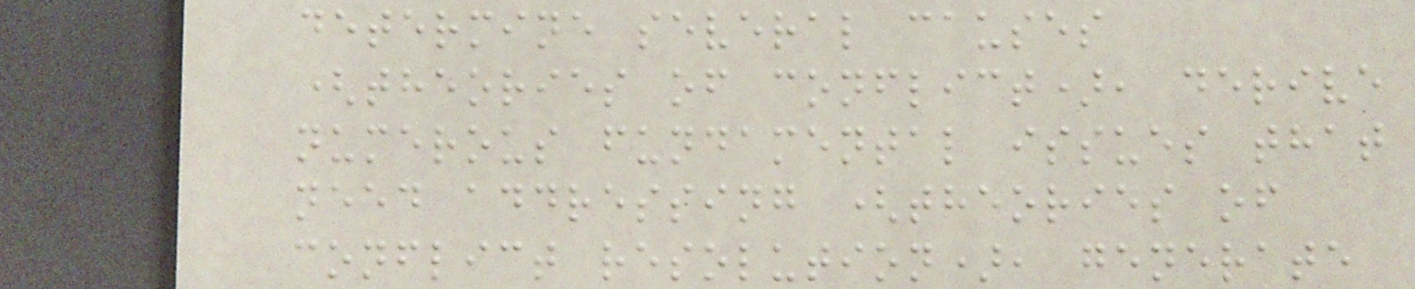determine several causes
(theories of conflict), derive
numerous fundamental issues that
need addressing (theories of
conflict resolution), generate
